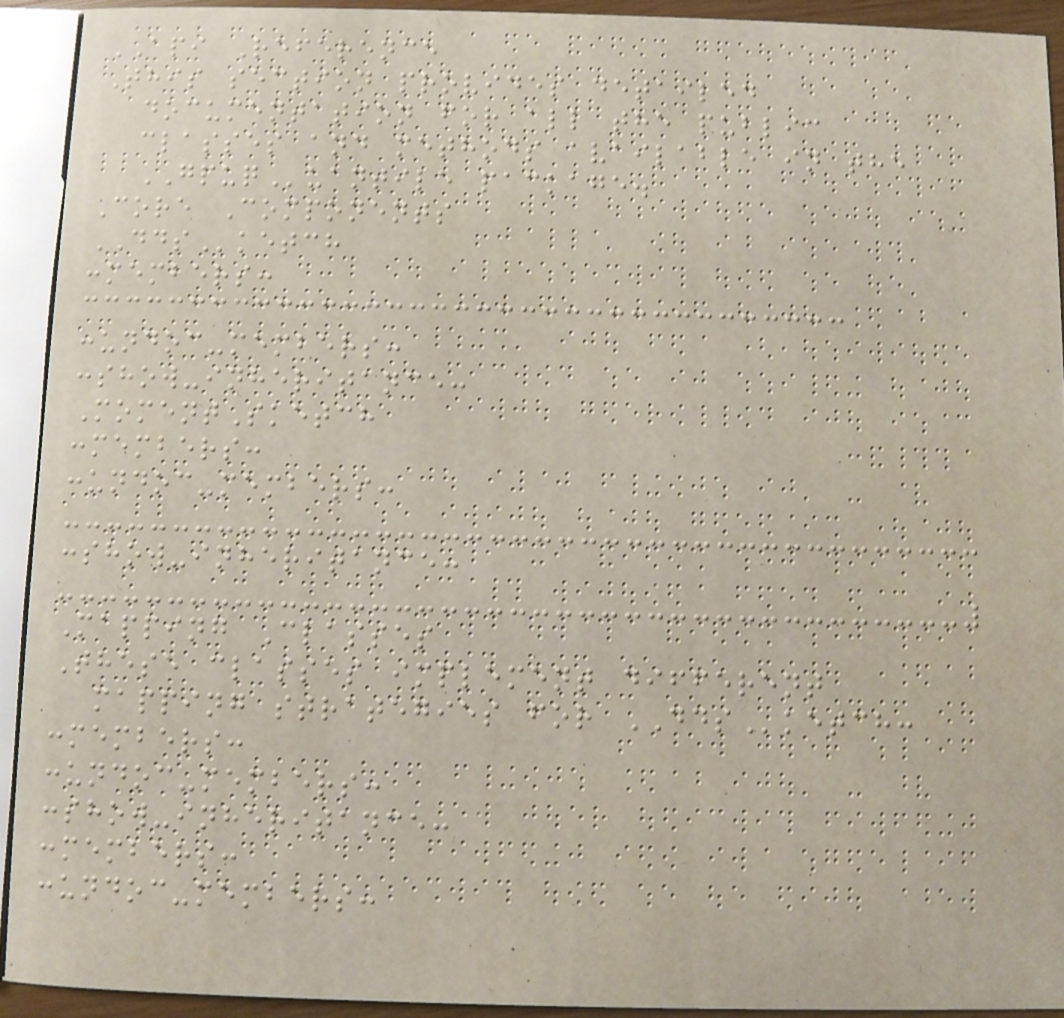API Reference
This section provides detailed
documentation for all the public
classes and methods available in the
GPUQuantile package.
Core Components
DDSketch
:members:
:undoc-members:
:show-inheritance:
MomentSketch
:members:
:undoc-members:
:show-inheritance:
Mapping Classes
These classes implement different
mapping strategies for DDSketch:
:members:
:undoc-members:
:show-inheritance:
:members:
:undoc-members:
